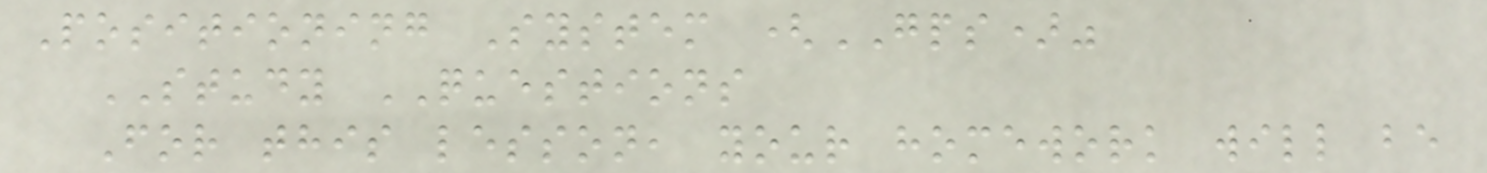Positioning System (GPS)"
STUDY QUESTIONS
For this lesson, your homework will be
